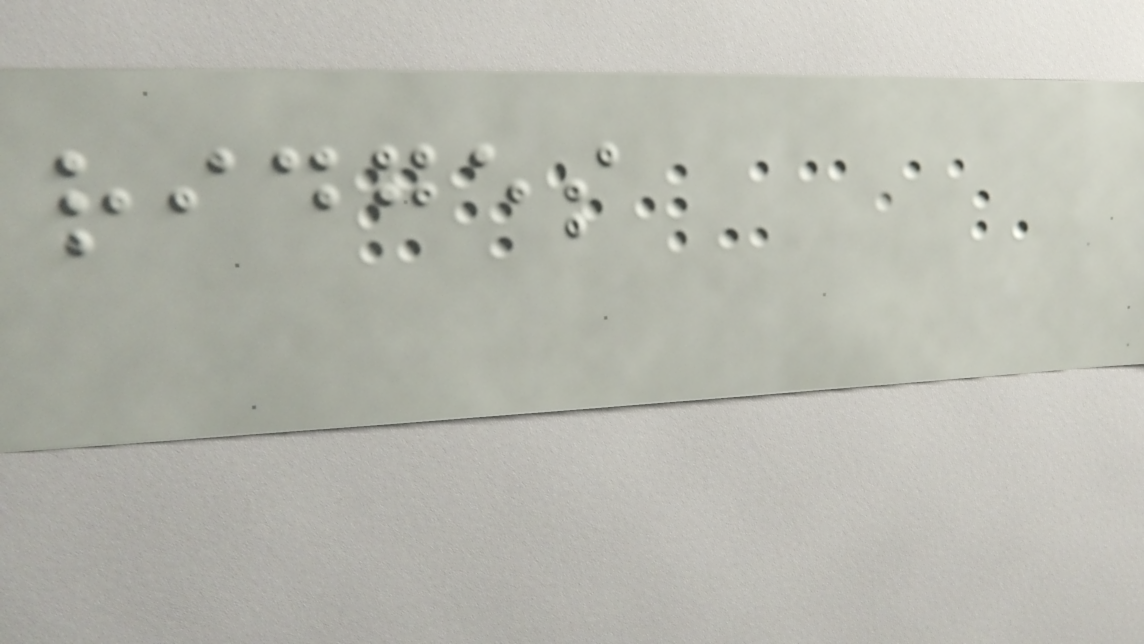ridges
